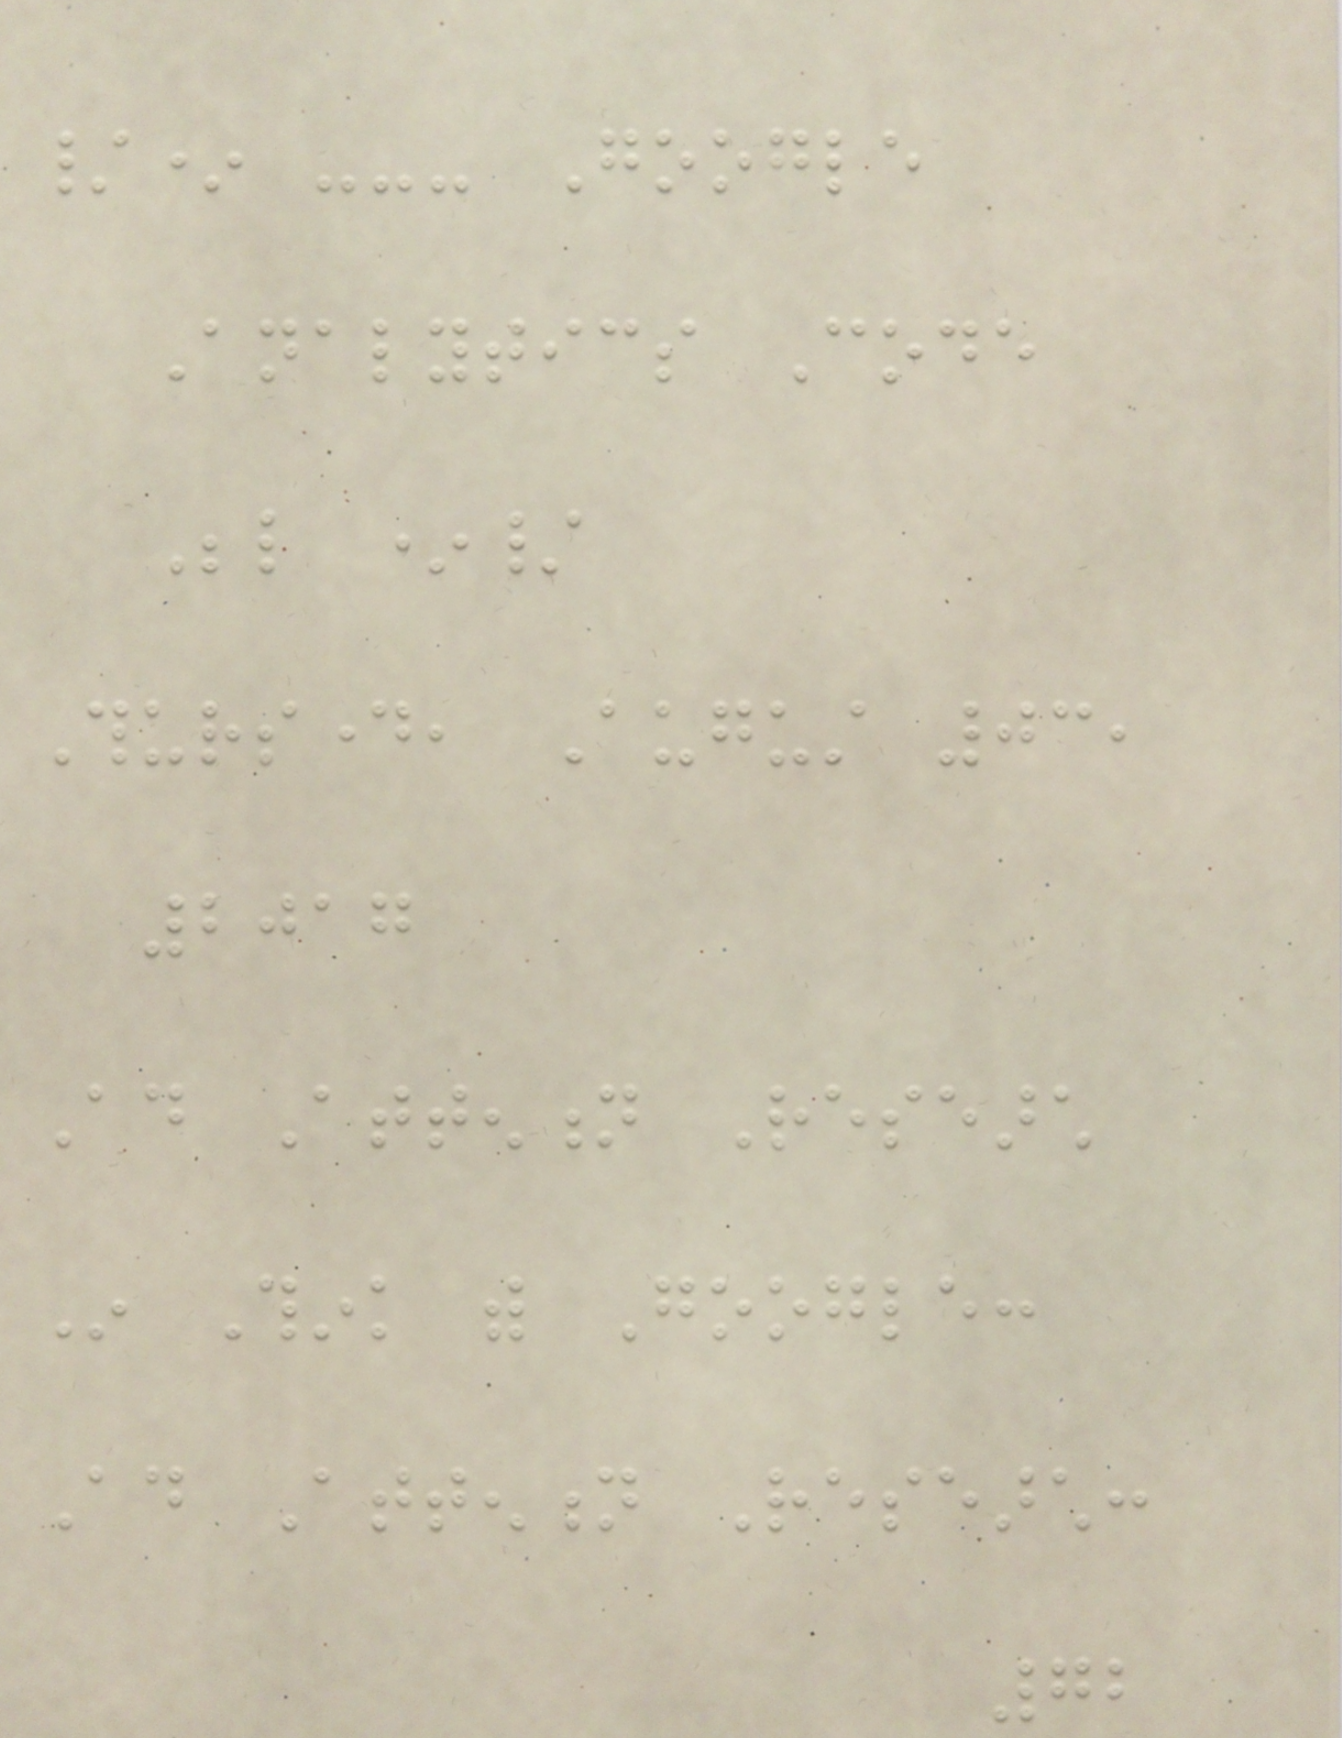/* --- Google
Analytics Code
Below */
Thursday, August 03,
2017
Ad Attention Research
In Think with Google:
Ad Attention Research:
72
